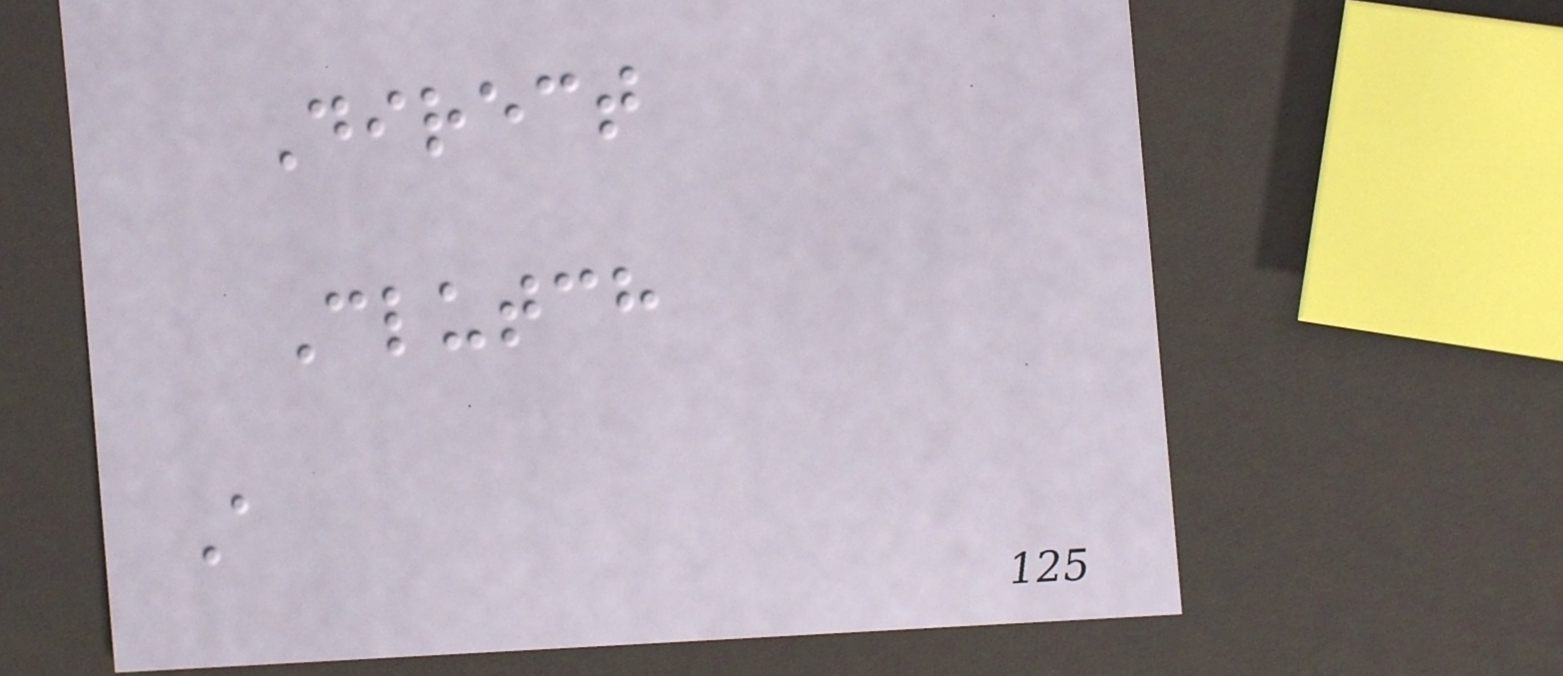Direct
Clutch
A
